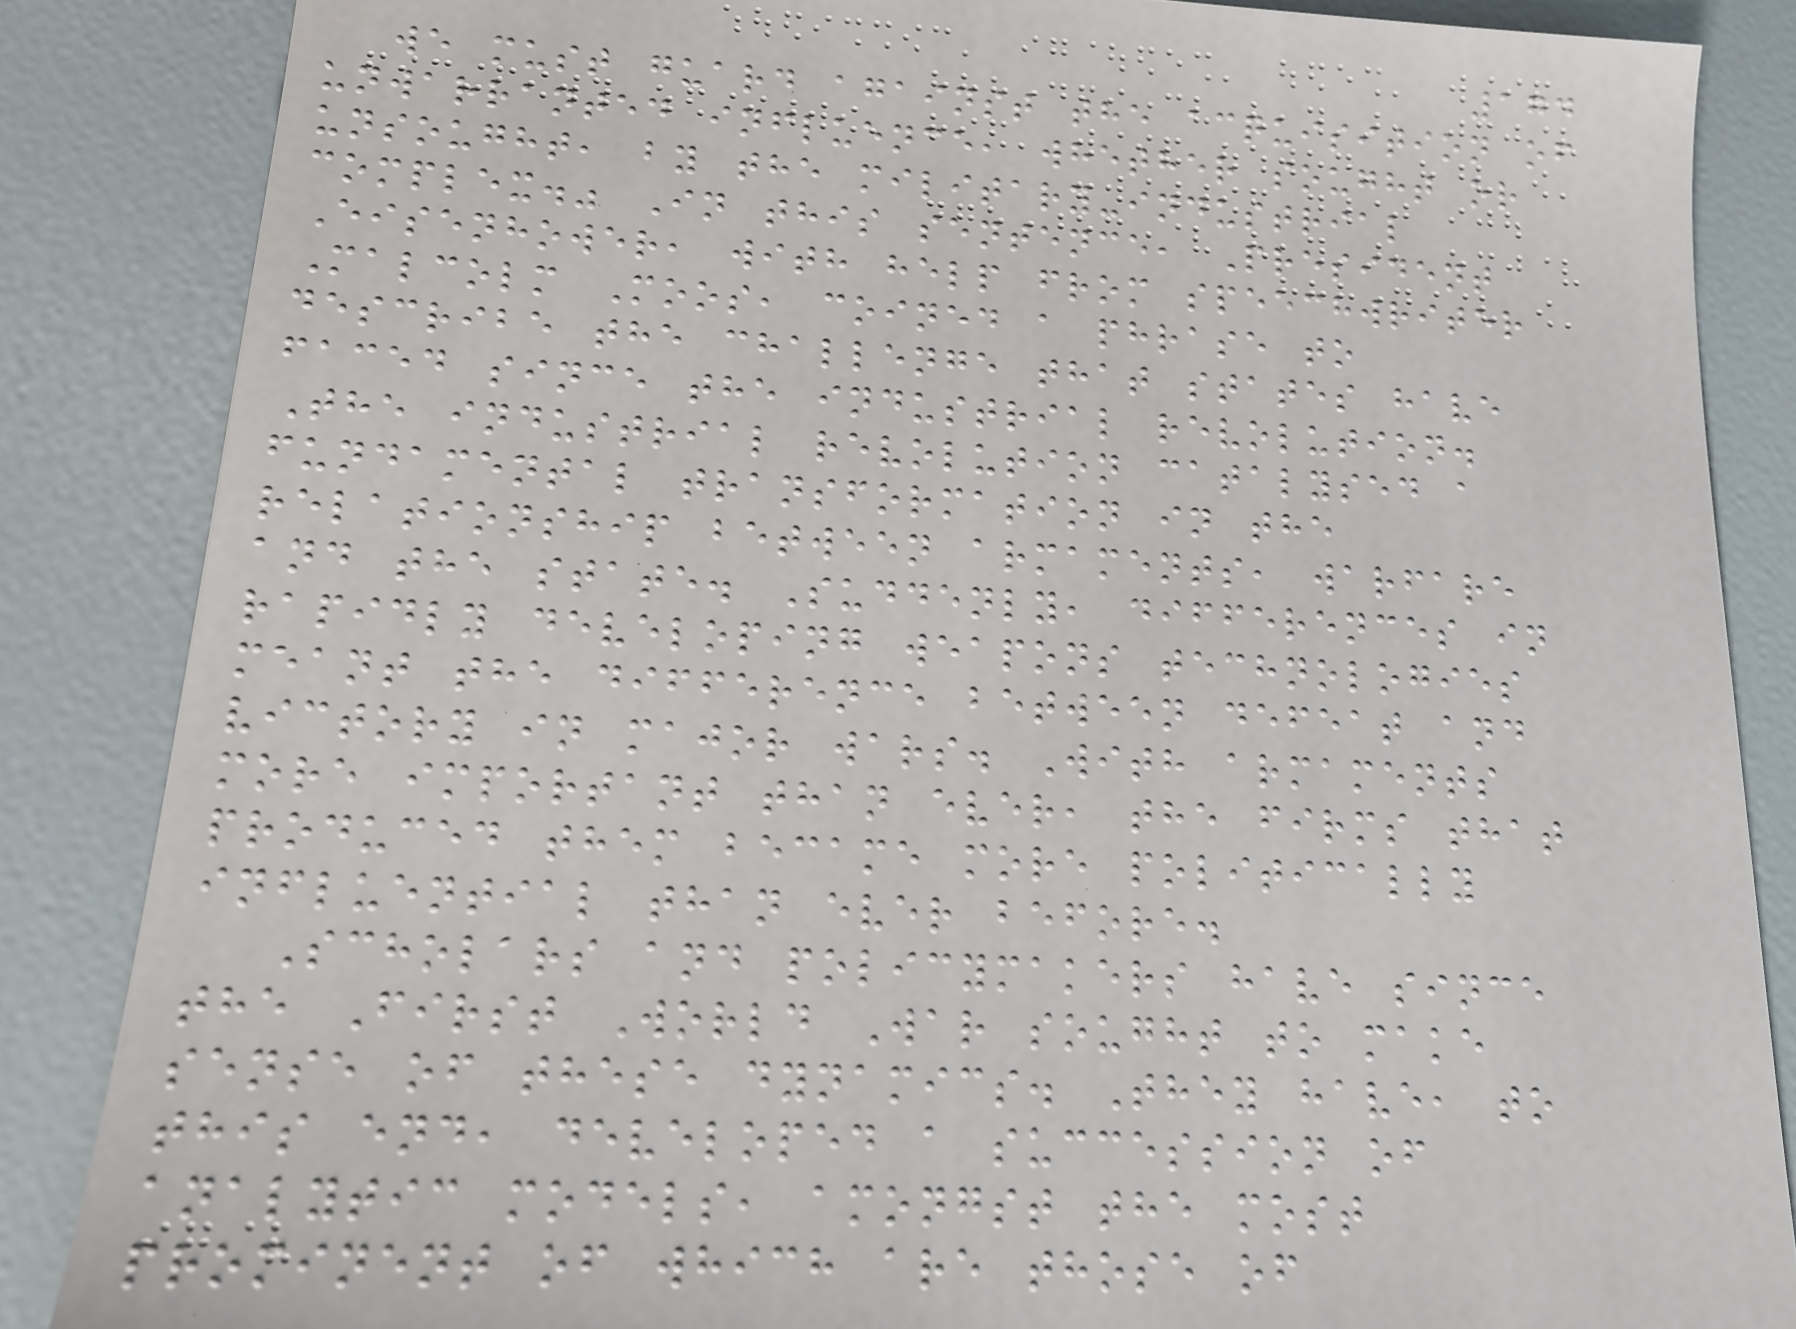174
we must guard against the acquisition of
unwarranted influence, whether sought or
unsought, by the military-industrial
complex." In this sentence, President
Eisenhower, with help from speechwriter
Malcolm Moos, coined a phrase to
describe the challenge that states have
faced since the industrial revolution.
The industrial revolution catalysed a
fundamental transformation in the
relationship between armaments, warfare
and the state. Suddenly, differences in
rapidly developing weapons technologies
meant the difference between defeat and
victory in major wars. With armaments
more important than ever, the firms that
produced them became more politically
influential than ever before.
Scholars and policymakers have since
the First World War sought to make
sense of these dynamics. They have, to
this end, developed a succession of
analytic models, amongst the most
prominent of which are those of
